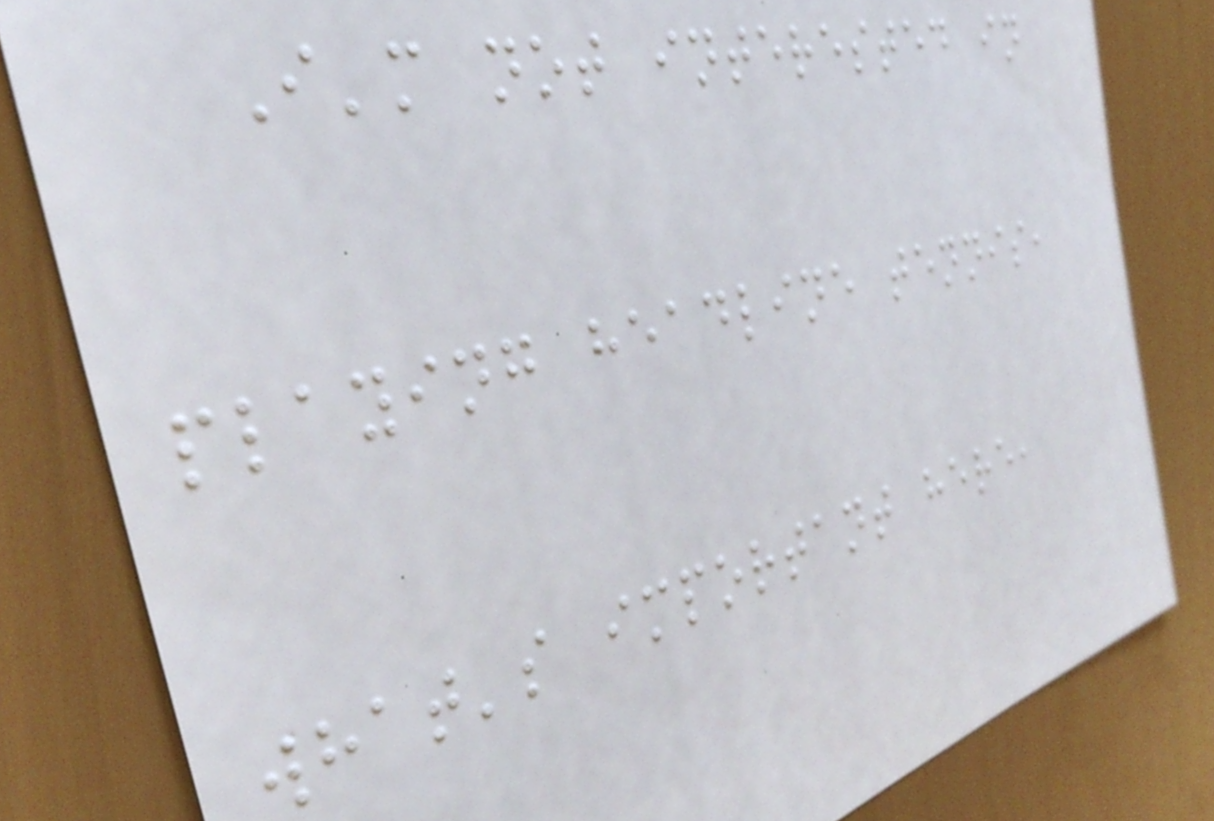I'm not interested in
playing headline tennis,
what's important here,
